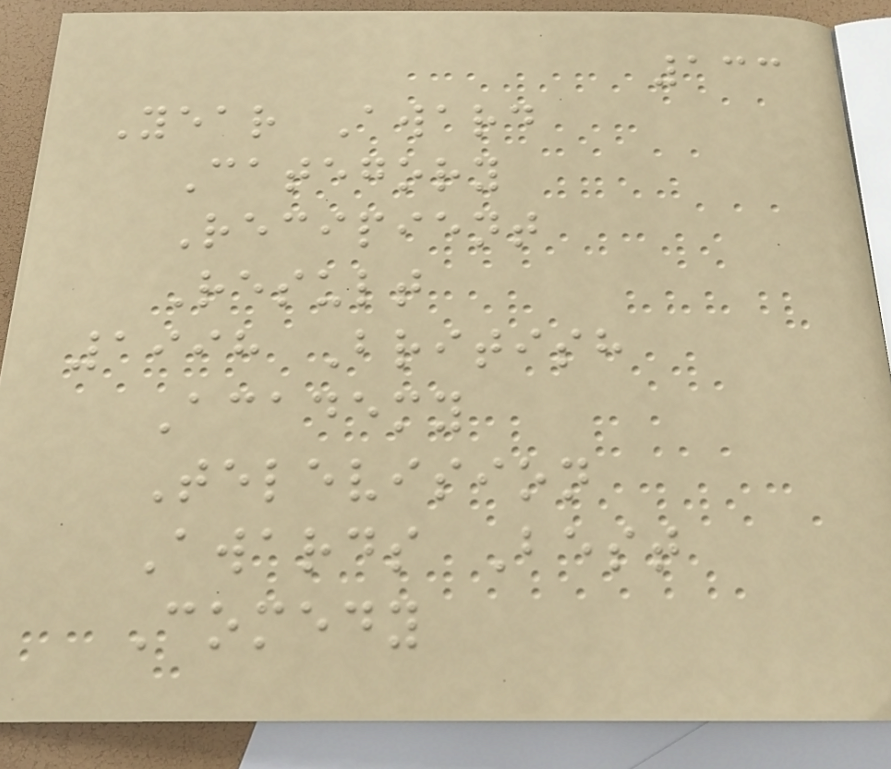133
Year Award
Category
Recipient
Result
1998 British
Academy
Television
Awards Best
Comedy
